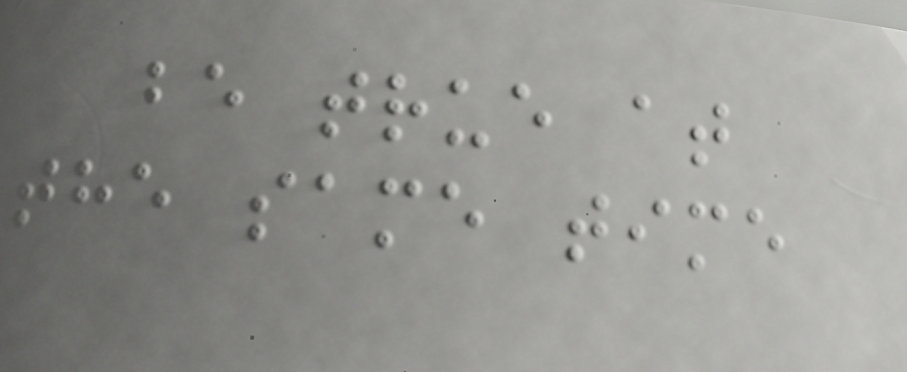be true at
the same time
